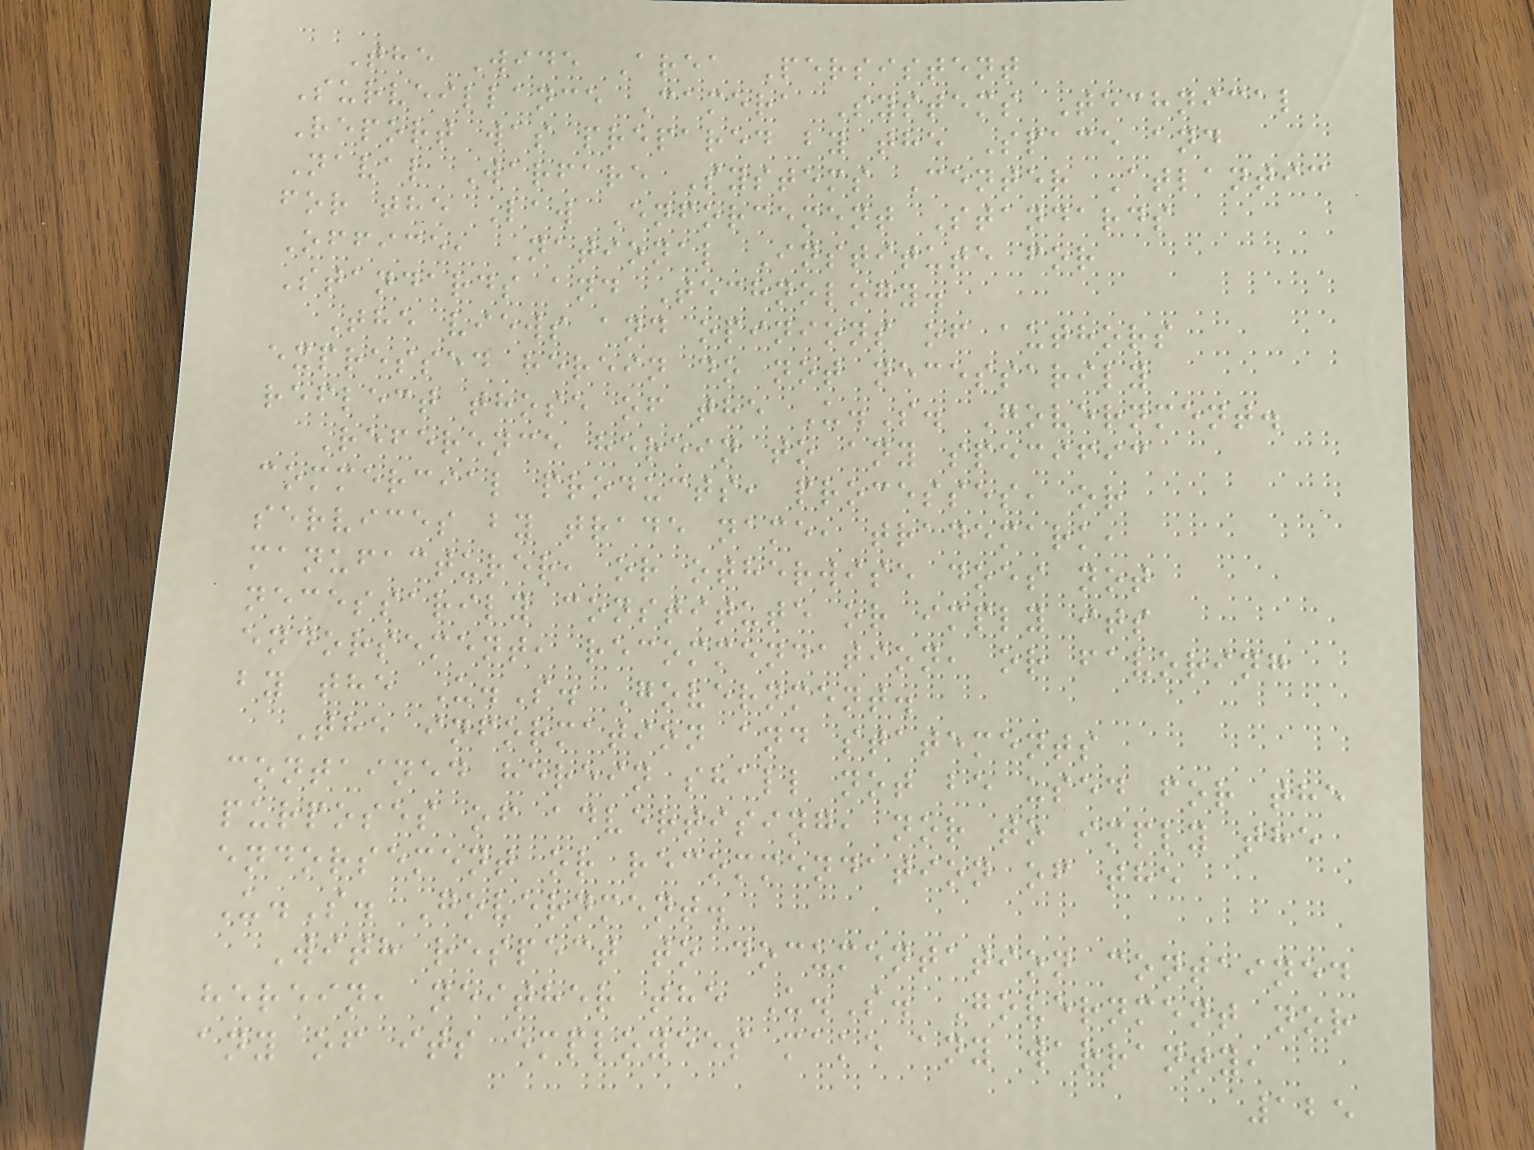The Wide Area Persistent
Surveillance Camera Systems Technical
Report was prepared by the Space and
Naval Warfare Systems Center Atlantic
for the Law Enforcement Standards
Office, National Institute for
Standards and Technology.
The views and opinions of authors
expressed herein do not necessarily
reflect those of the U.S. Government.
Reference herein to any specific
commercial products, processes, or
services by trade name, trademark,
manufacturer, or otherwise does not
necessarily constitute or imply its
endorsement, recommendation, or favoring
by the U.S. Government.
The information and statements
contained herein shall not be used for the
purposes of advertising, nor to imply the
endorsement or recommendation of the
U.S. Government.
With respect to documentation contained
herein, neither the U.S. Government nor
any of its employees make any warranty,
125
